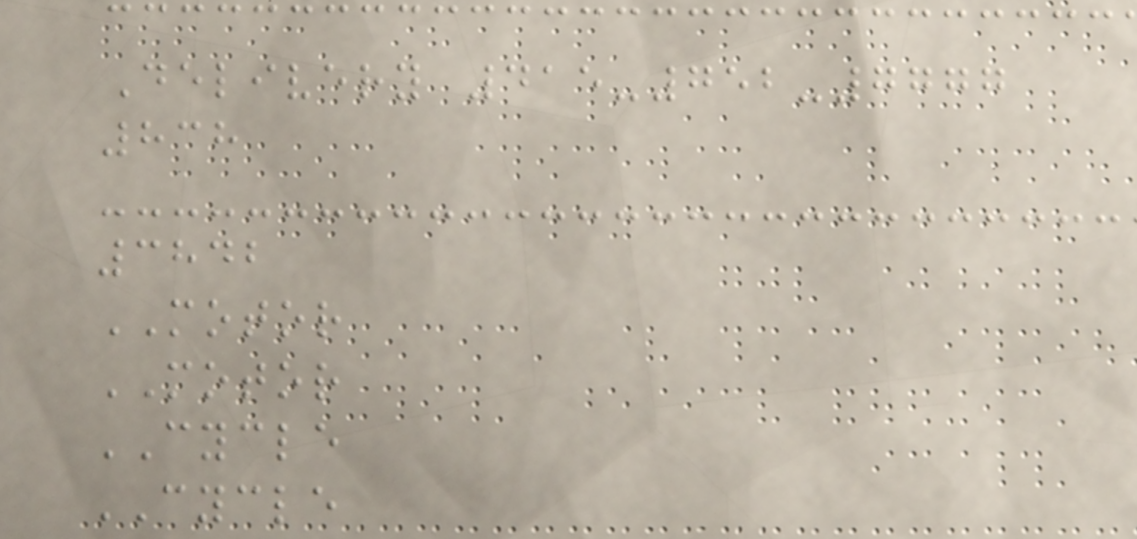Delivery 415-752-7777
838
3842
MOTOR
MOTOR
CYCLE
CYCLE
